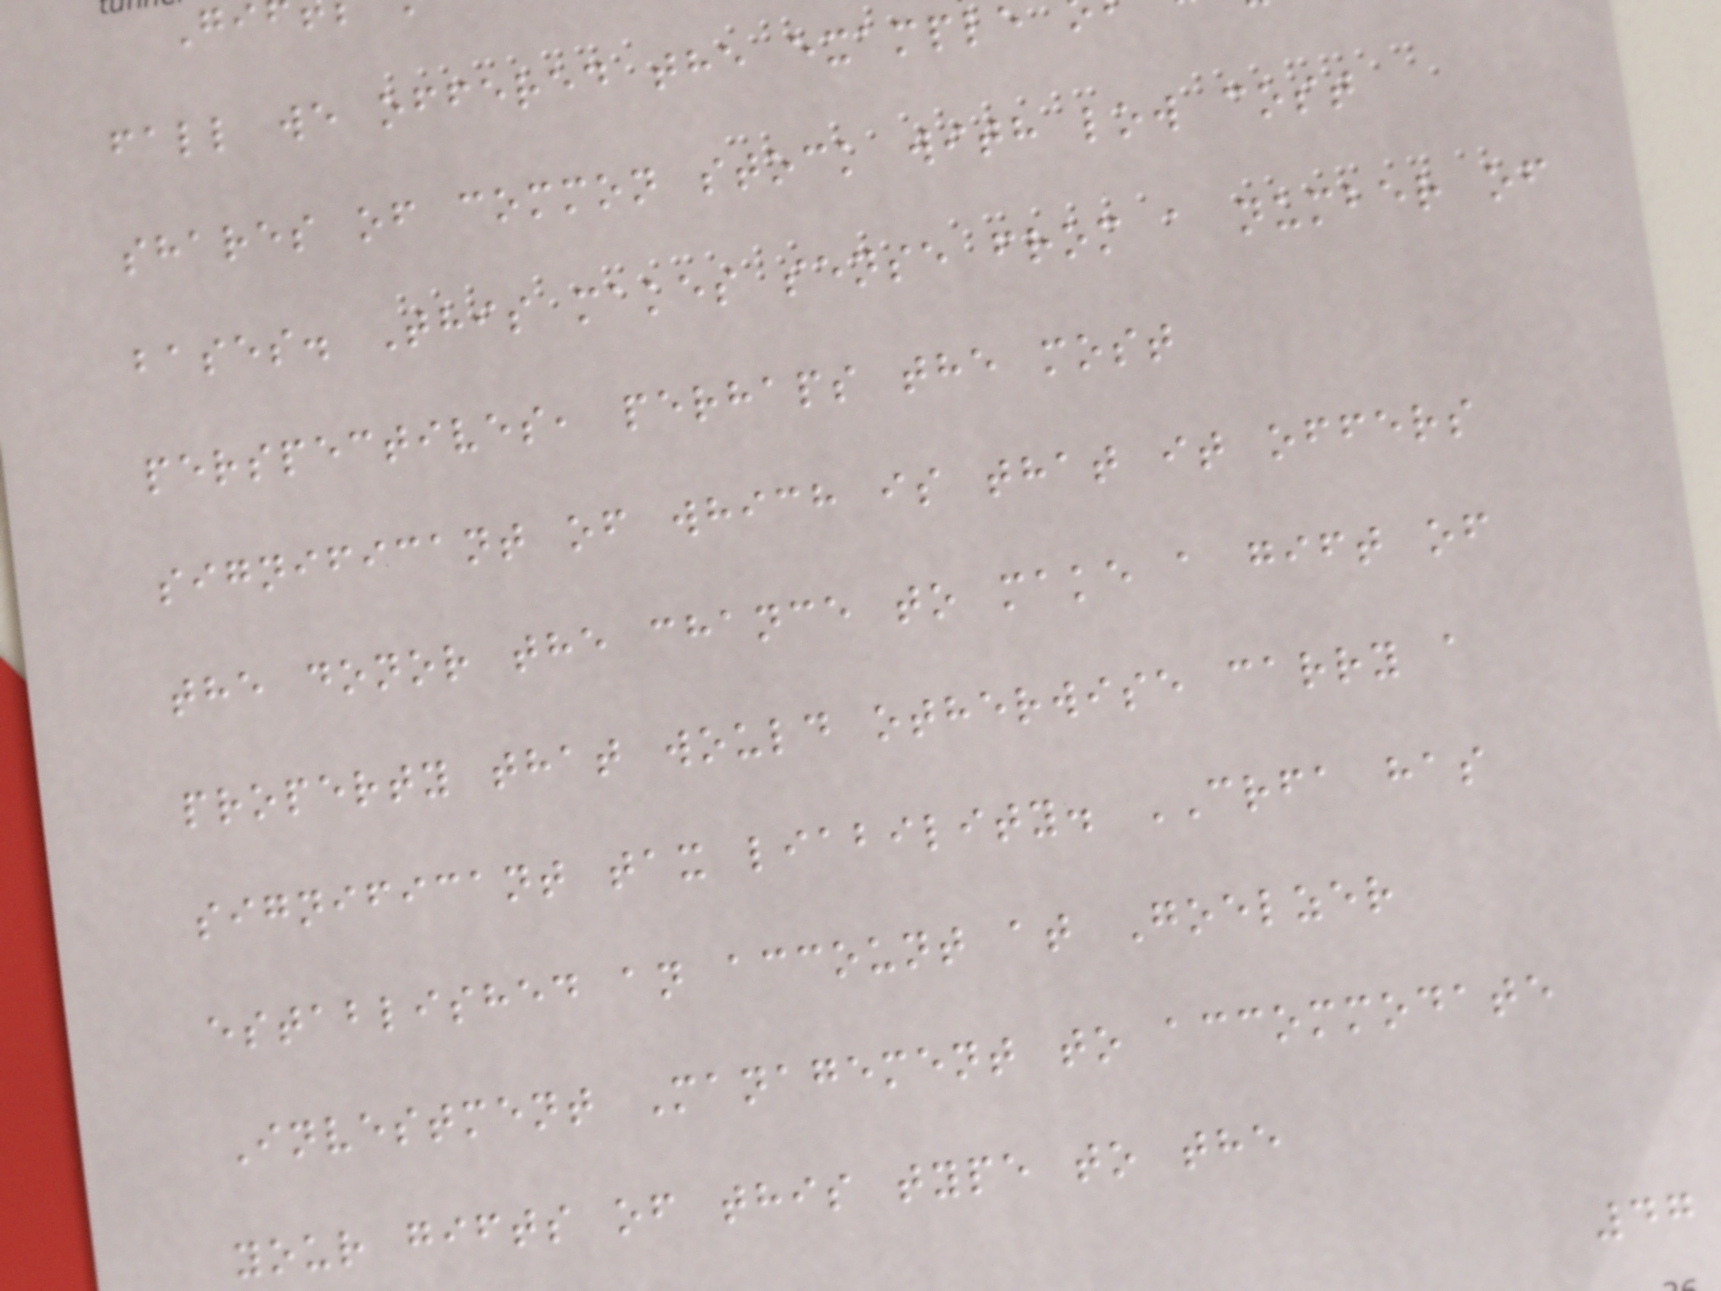fall we offered the example
shares of common stock with low cost
bases. This makes sense from a number of
perspectives, perhaps the most
significant of which is that it offers
the donor the chance to make a gift of
property that would otherwise carry a
significant tax liability. CRFA has
established an account at Goelzer
Investment Management to accommodate
your gifts of this type to the
47
